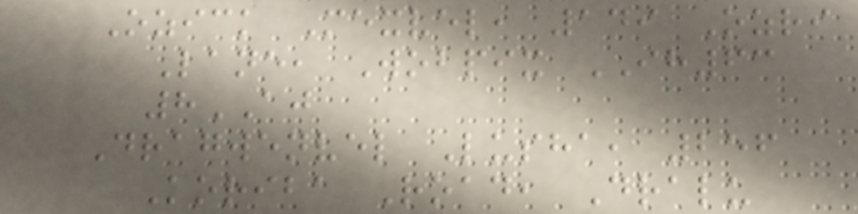Ozick Mexvel, 149 Ozri
Lane, Wobpix IH63
8AJ
Dragwenvel Lusha, 256
Koriba Road, Dralu
